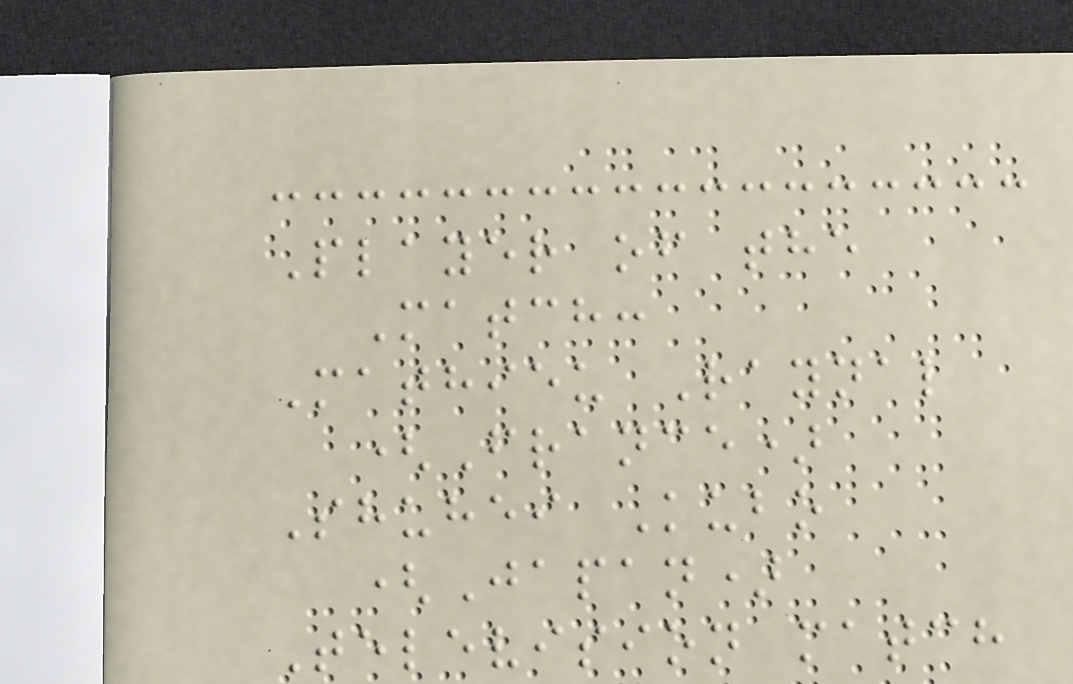Player of the
Match:
Mathieu Raynal
(France)
Shuhei Kubo
(Japan)
Television match
